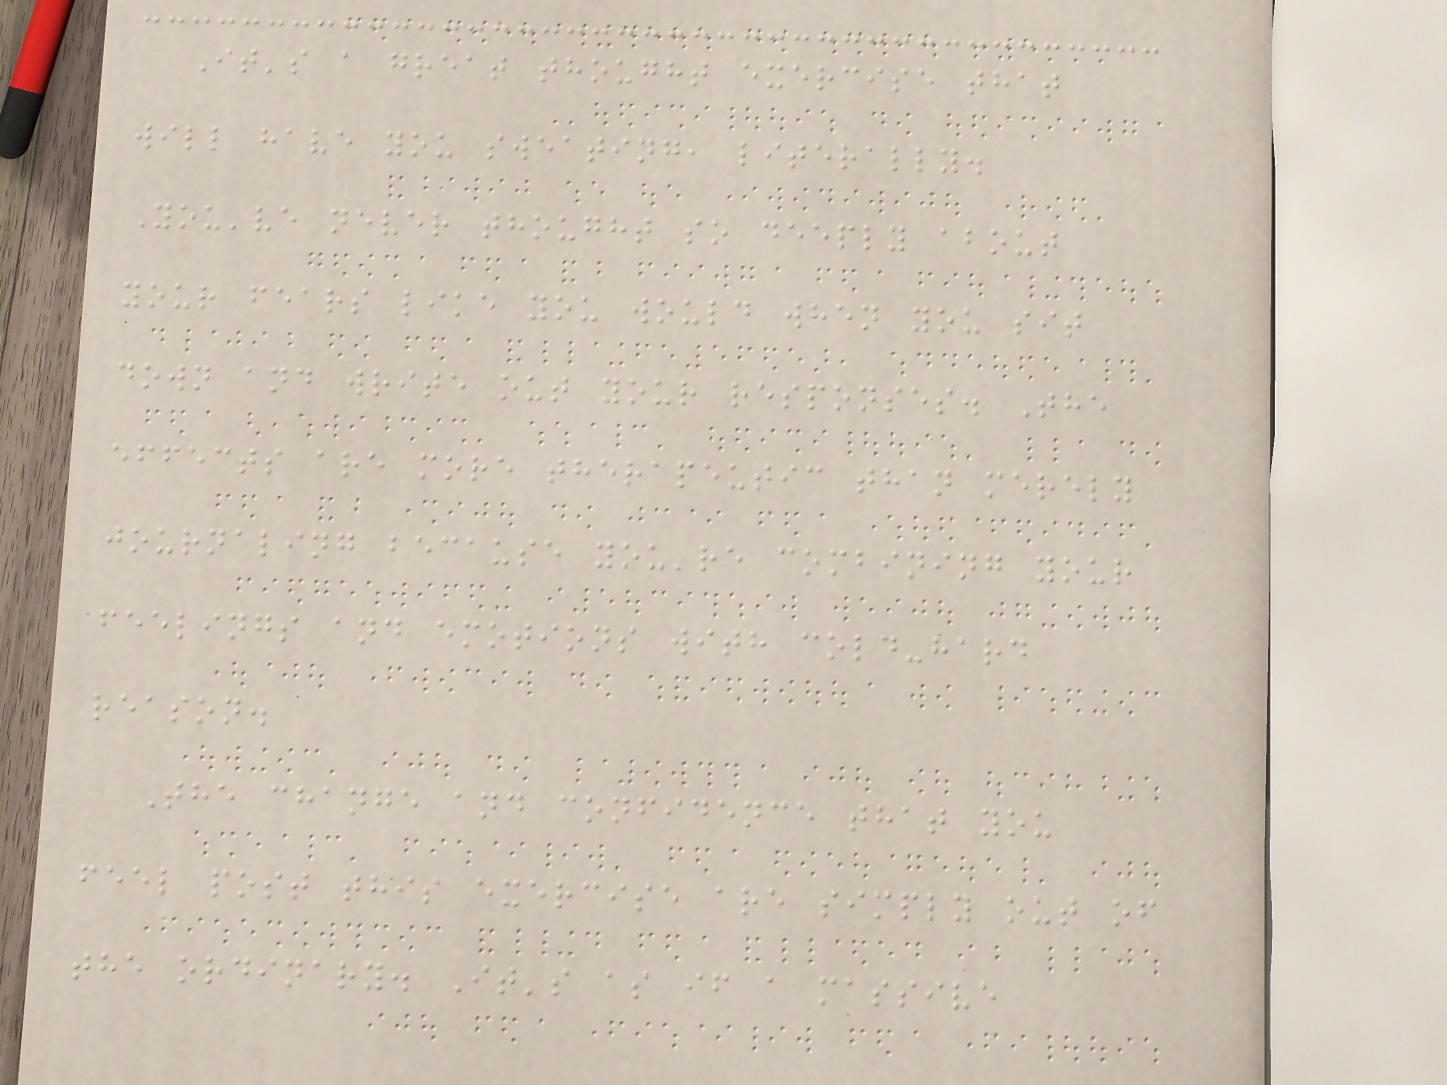It's a great thought exercise that
will have you sweating, literally.
You've never thought so deeply about
your fears like you would when you sit
down and write out your responses. The
effects are more therapeutic than merely
journaling because you're combining your
feelings and emotions with cold-hard
reason.
The change and confidence that you
feel post this exercise are simply out of
the ordinary. It's as if a massive
